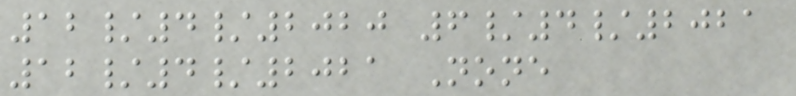12/4/2020 6/4/2021
12/4/2021 None
